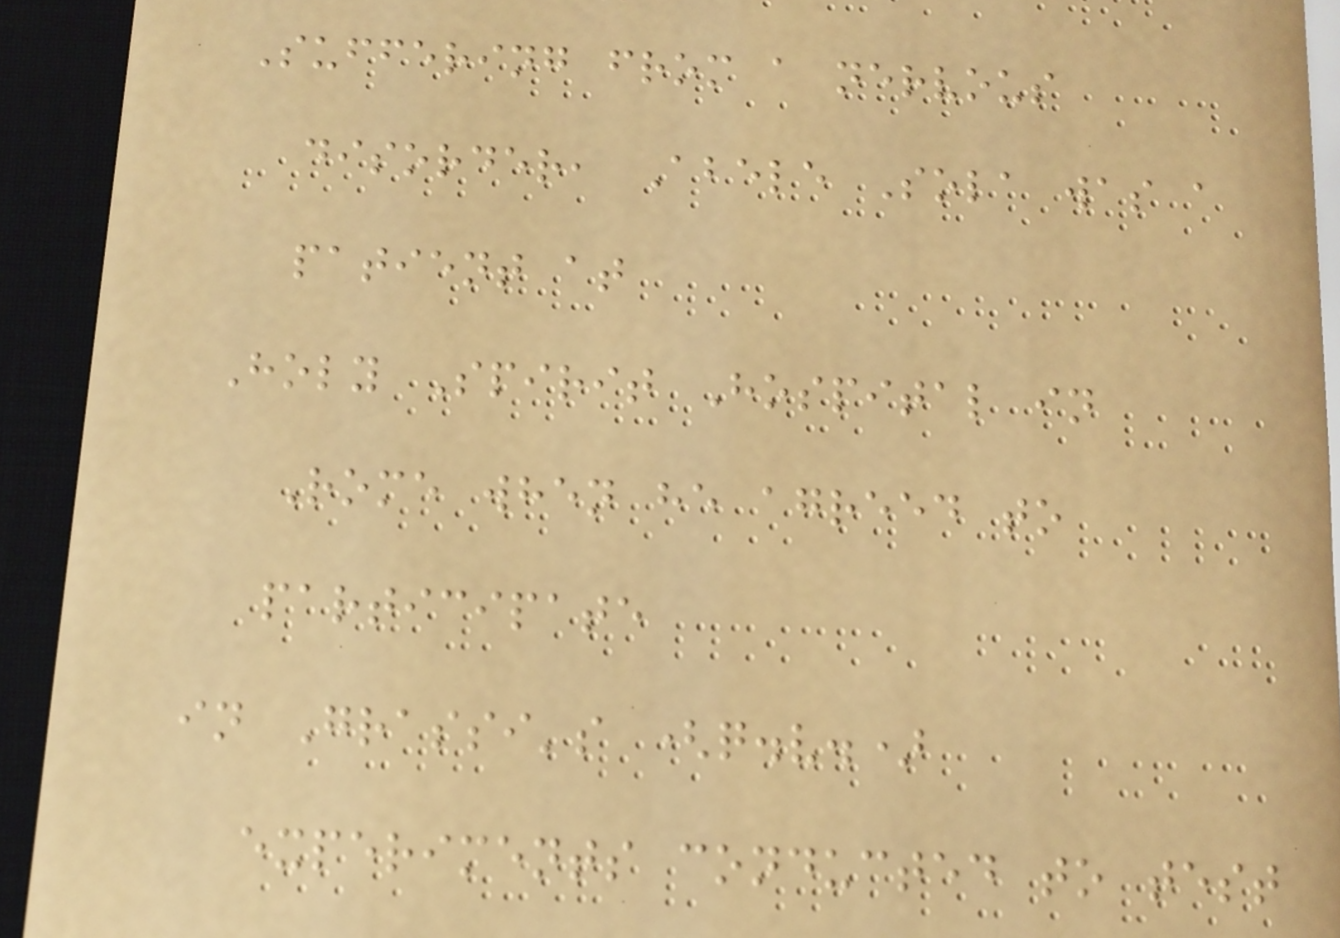Suffering from a nervous
disorder, Abele Sola was a
patient at
Holy Spirit Hospital in
Rome when he agreed to
participate
in Grassi's (q.v.)
experiments conducted to test
